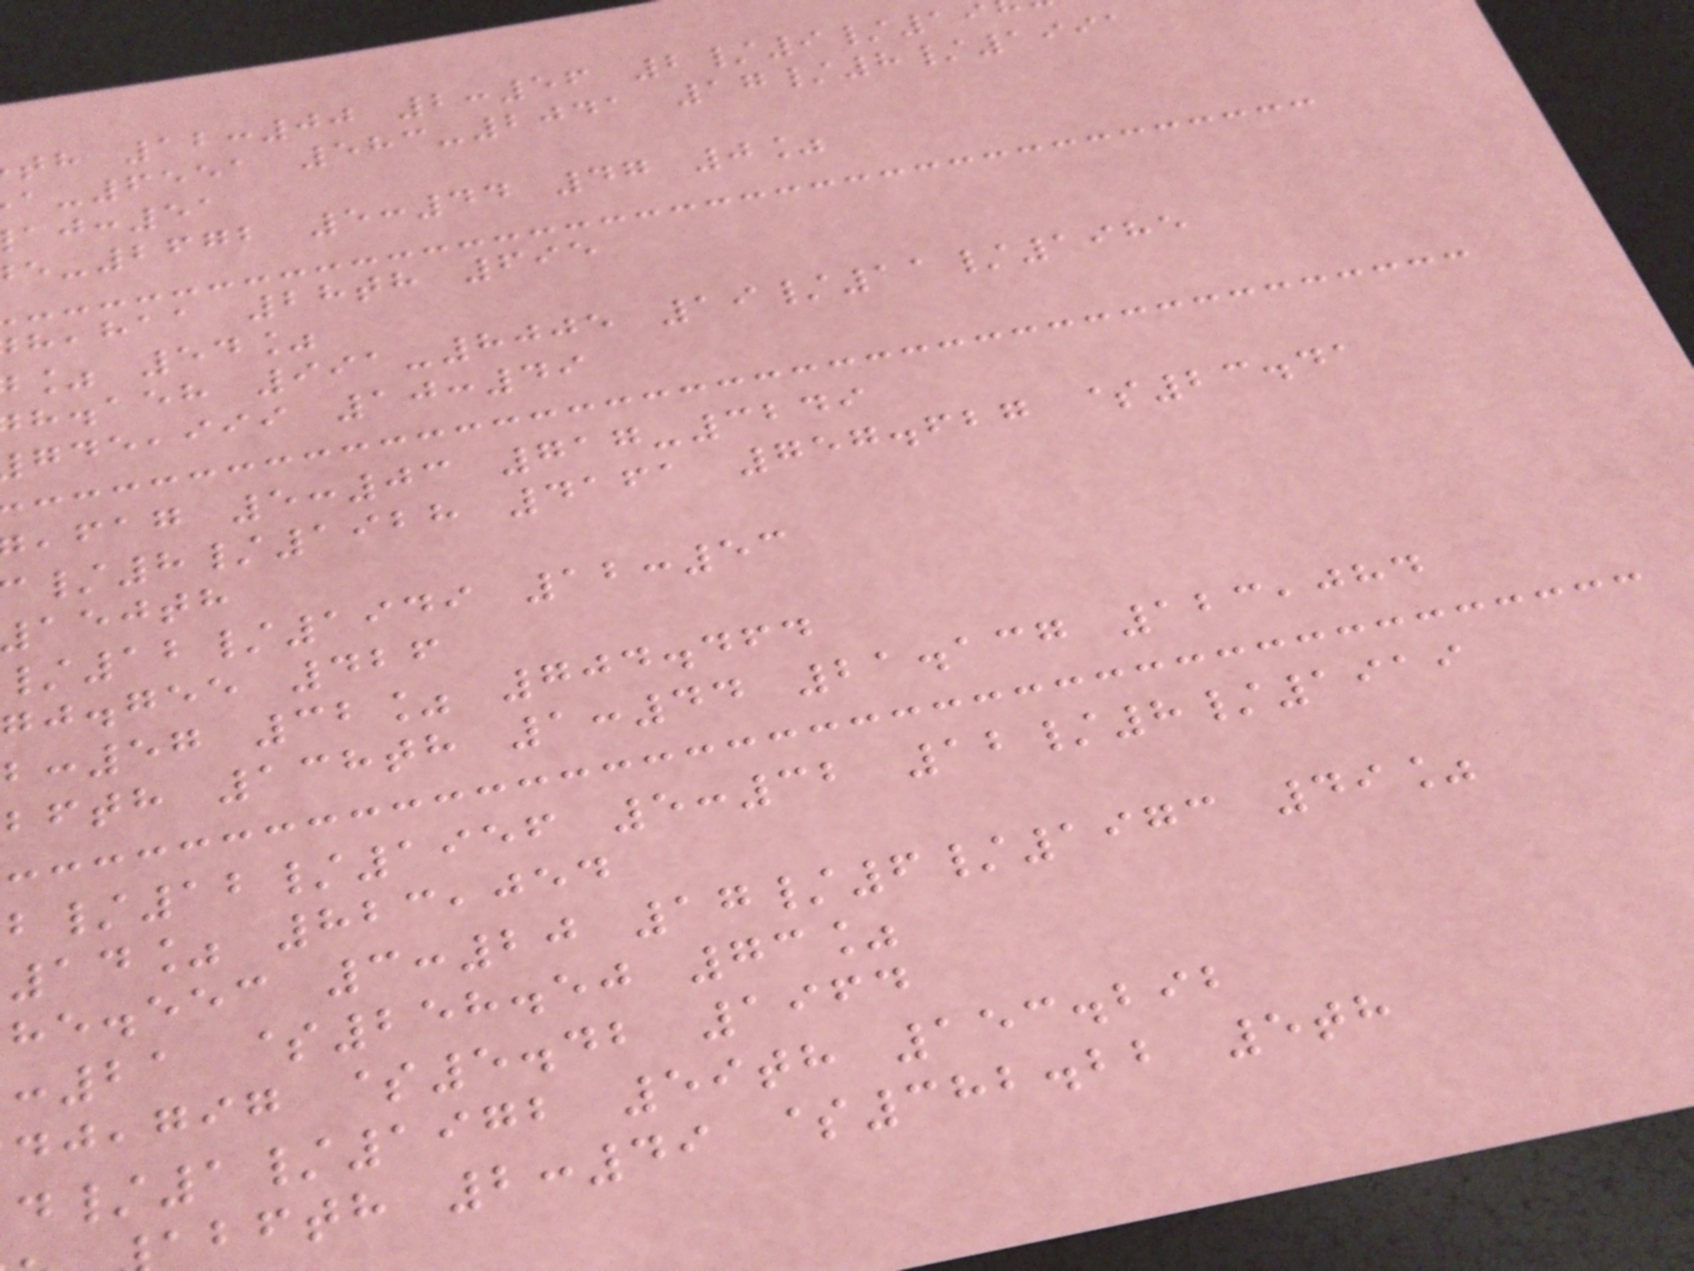th 12:00 2:56 2/9/19
-6551 583-2041 17/8/1991
:51
-2672 5:44 47 0%
,haa 28th 695
% 54%
h.aeh 991-8005 19/11/1985
,iii 10:49
,fag 5:03 717-3249
/8/1928 4161 757.627 $23.41
aejth
/12/1949 12:53
gj.gee 426
:57 32% 704.464
bfth 138th 1:44 21.137 123,084
/12/1956 5:32 12/8/1919
14% 823,054
he.eec 3:20 17/6/1973 49%
:21 $258.50 73%
,gig $5.42 1964
/1/1972 59th 153.292
bfth 2:49 $382.22 5th
